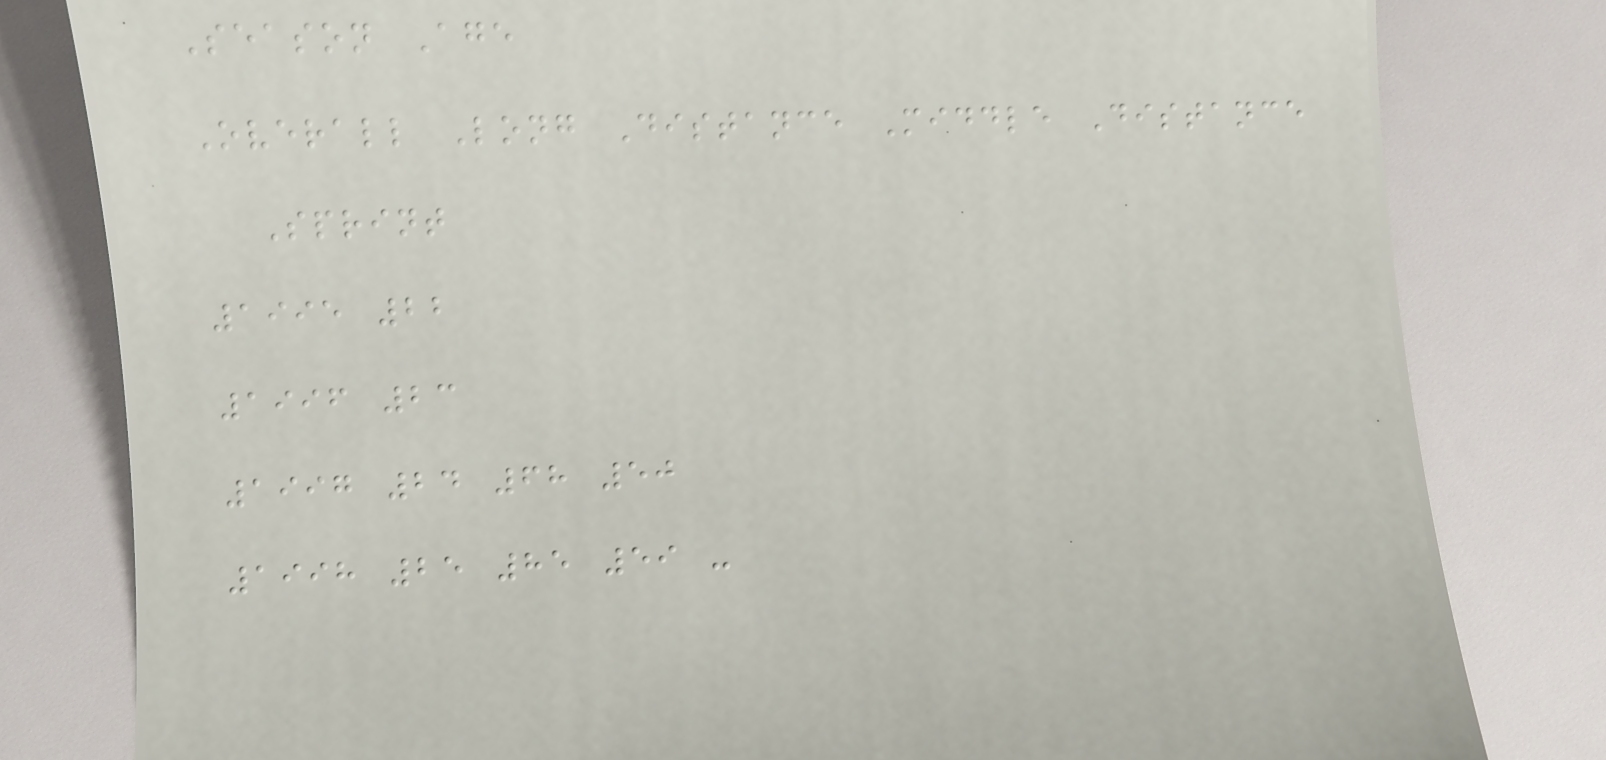Season Age
Overall Long Distance Middle Distance
Sprint
1995 22
1996 23
1997 24 68 50
1998 25 85 59 -
